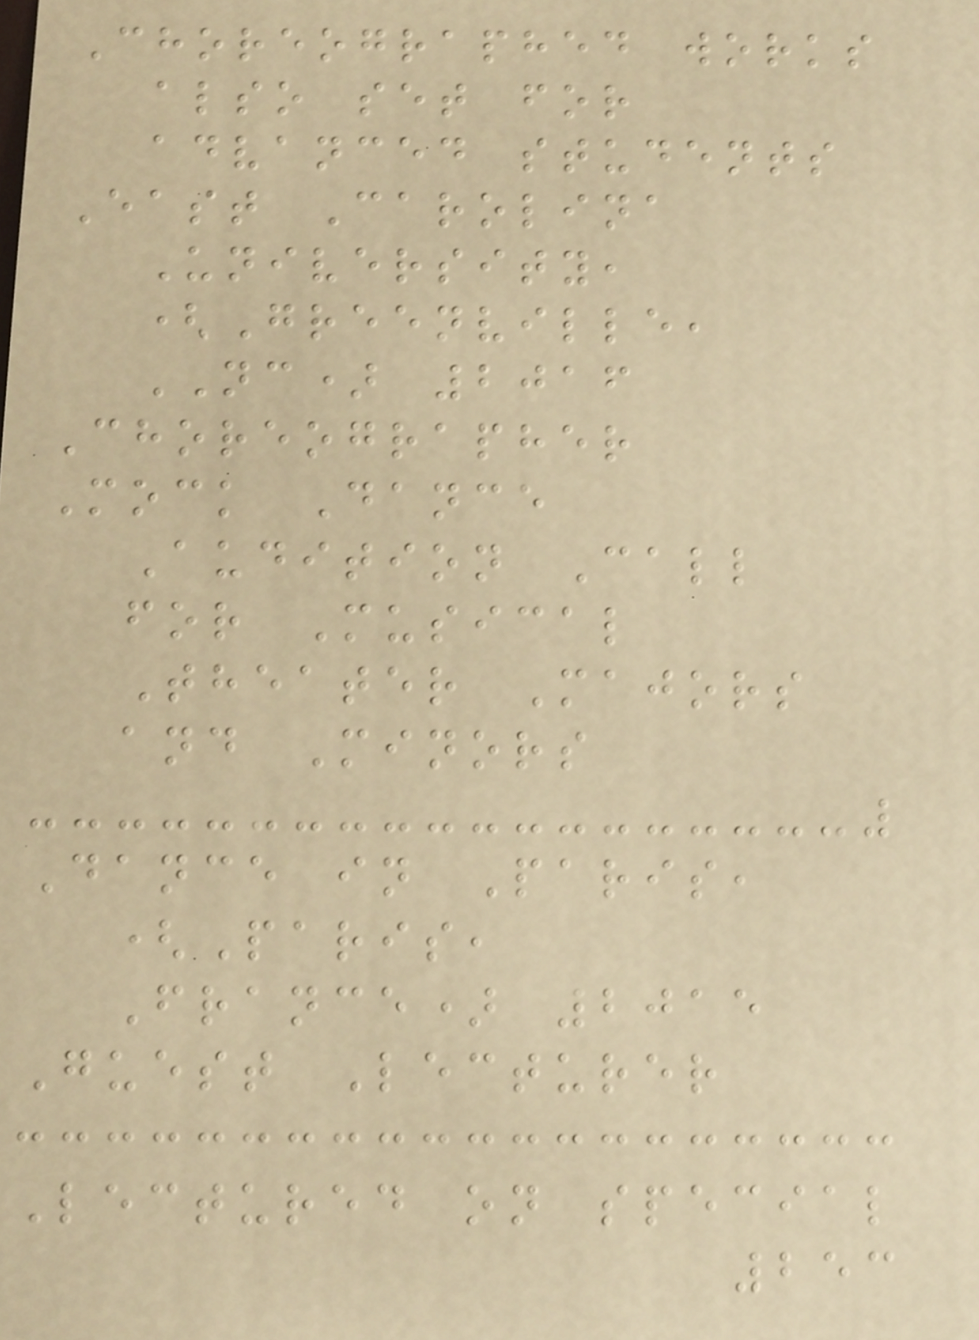Choreographed works
also set for
advanced students
East Carolina
University,
(Greenville,
NC) 2016
Choreographer
Mock Dance
Audition Call
for Musical
Theater Majors
and Minors
Dance in Paris,
(Paris,
France) 2015
Guest Lecturer
Lectured on special
253
